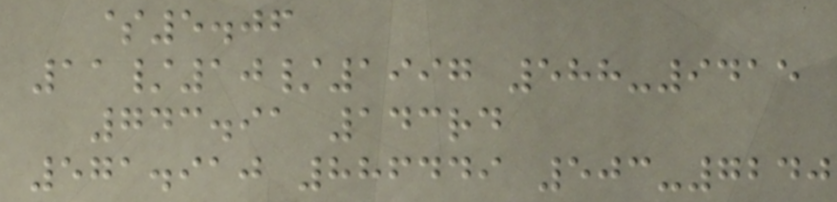$5.06
11/10/1997 588-9415
743.91 143rd
571.910 886449 503-7240
